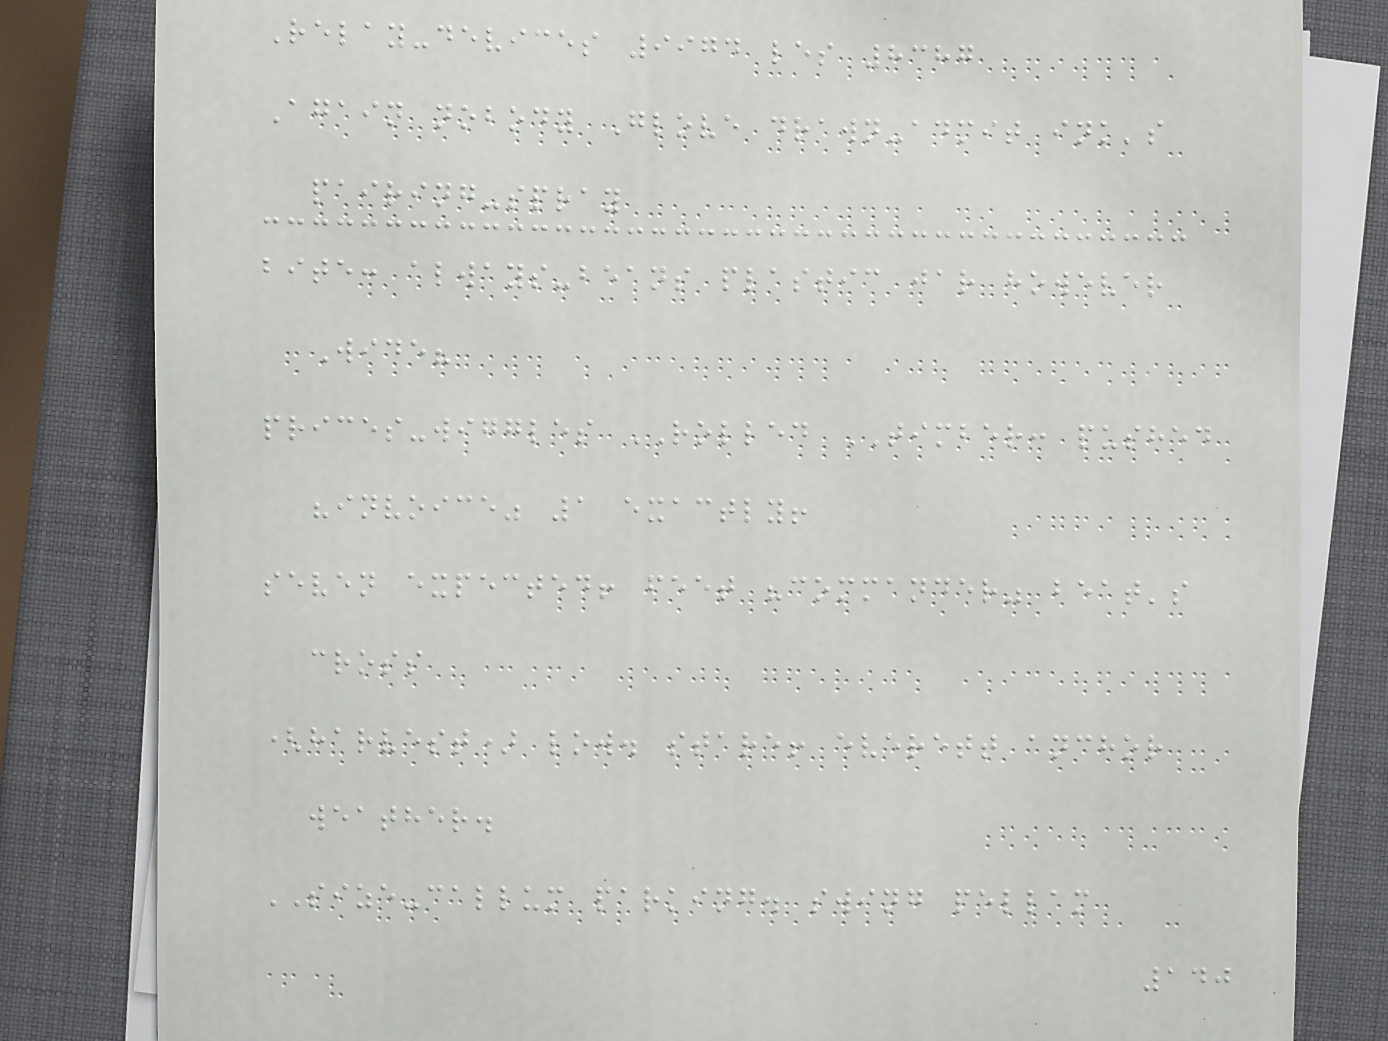Relay-devices 9974 les 8387
Again nobody Glove drawn-admit ink's
pairing-spray
bite: always-beans plastic jar however
Wide?
prices-wiggles ROLLED TIMBER: pushed
"invoice" 1 exactly!
seven expected! feet "commander" beat's
cross
(harvest) low. stare! everett anchor
weather.
SIZE-callum parking. swing pellam
140
